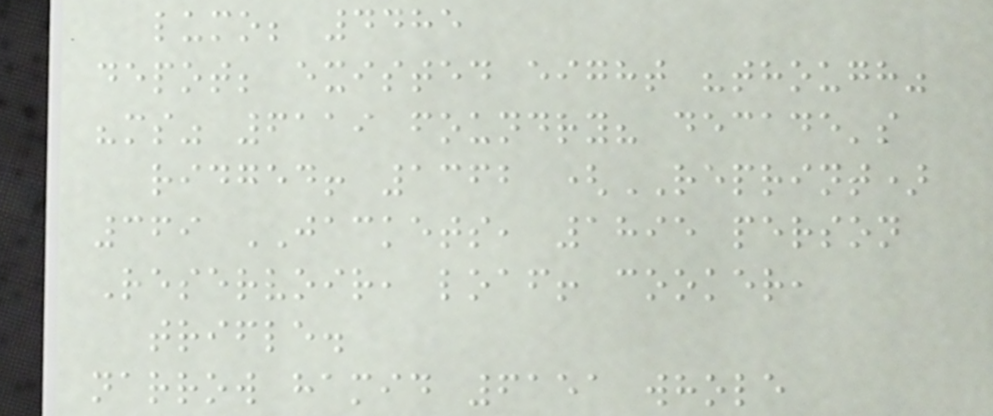lumo; 4485
depot; existed eight "though"
"ms" 6119 foundry? decade's
ridged! 1362 (REPRINT)
369 JACKETS, 1895 person
Reservoir, loaf! cooker,
trifle.
narrow hamid 6151 whole
